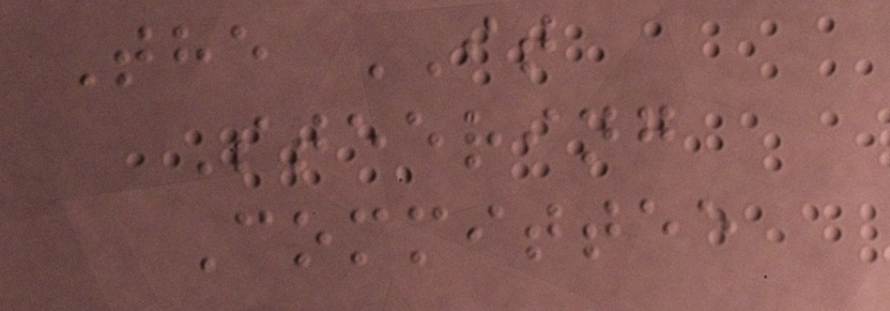The IT
Steering
Committee
